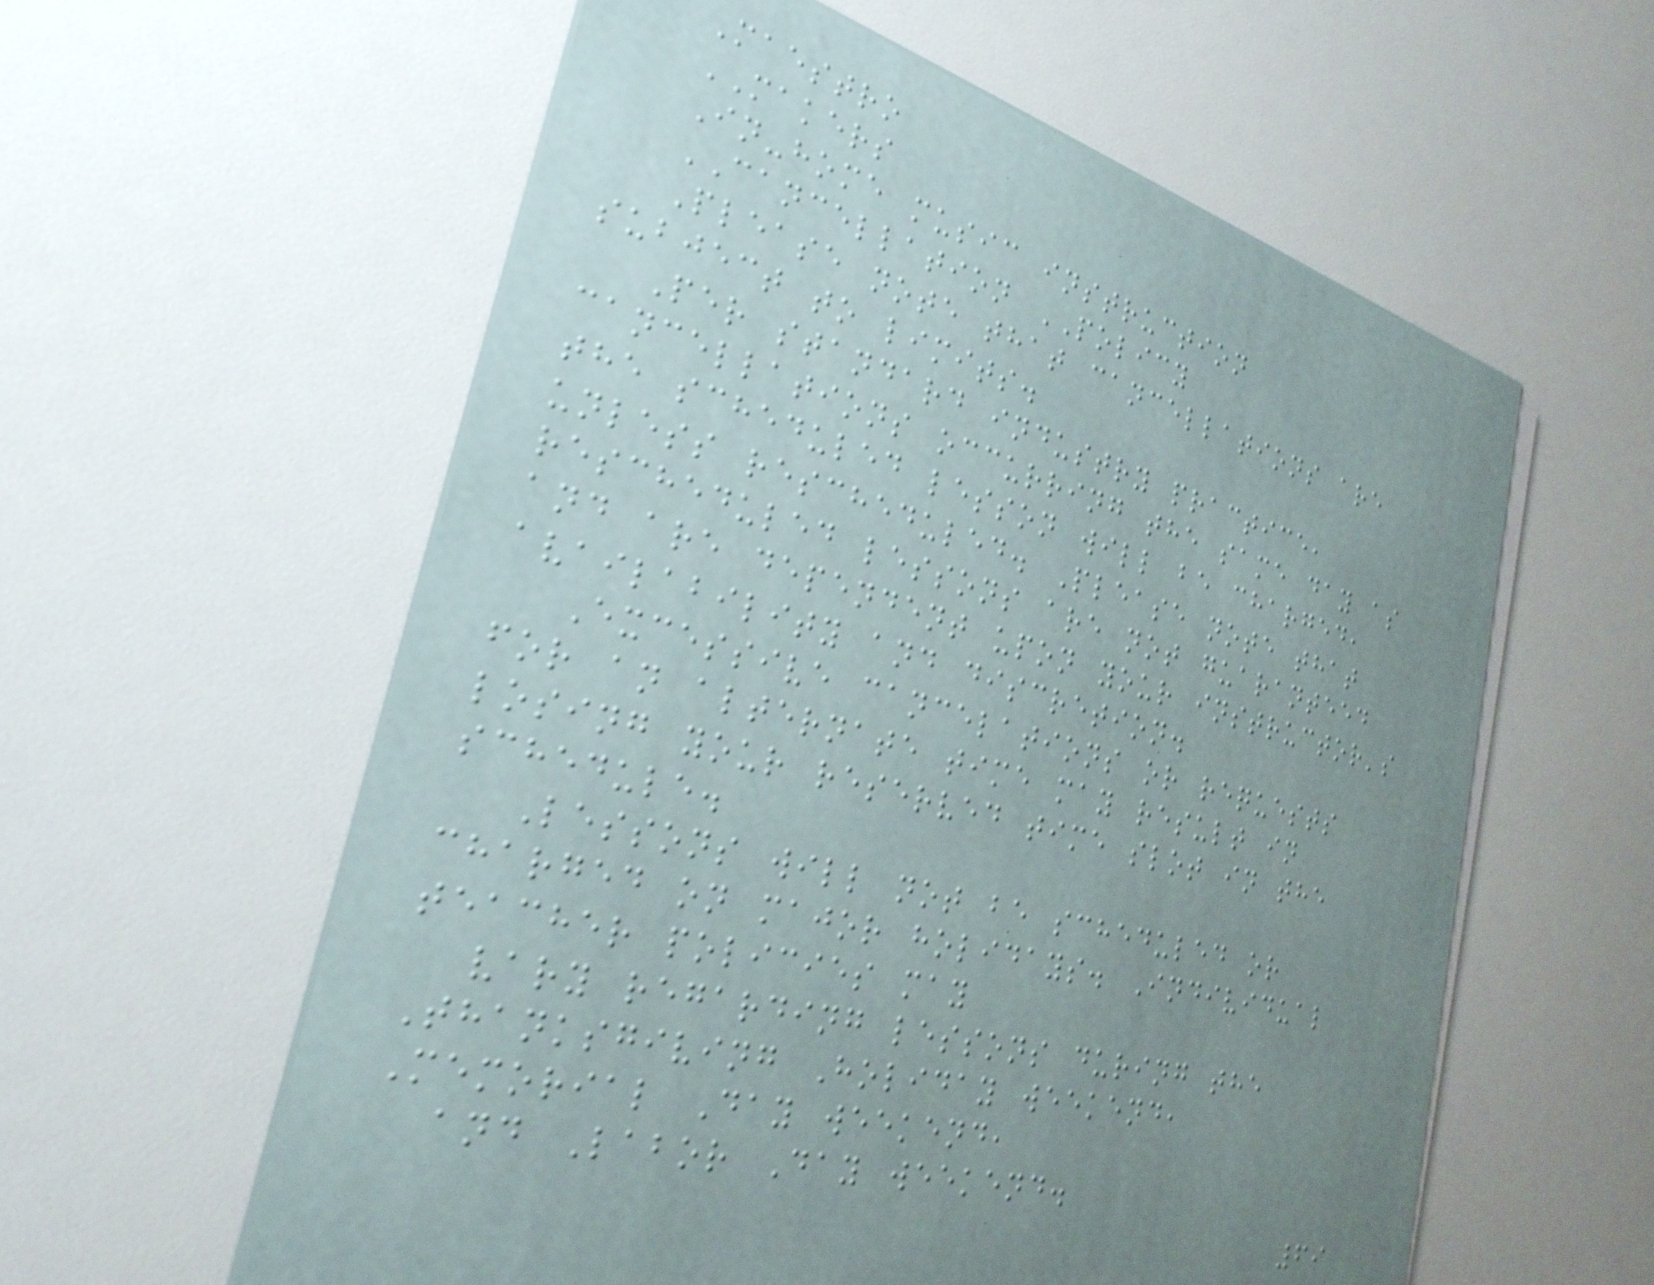Maestro
MAKERS
In-home music instruction
CANCELLATION POLICY
Please note that cancellations are
subject to limits.
Per standard industry practice,
cancellations occurring the same day as
the scheduled lesson will be charged,
unless rescheduled. Please note that
rescheduled lessons are not guaranteed
and are dependent upon your instructor's
availability and discretion.
Excessive cancelations or requests
for an alternate time may result in
losing your reserved time slot in the
schedule.
Lessons will not be scheduled or
charged on major holidays. Individual
teacher policies may
vary regarding lessons during the
Thanksgiving Holiday weekend,
Memorial Day weekend,
and Labor Day weekend.
69
